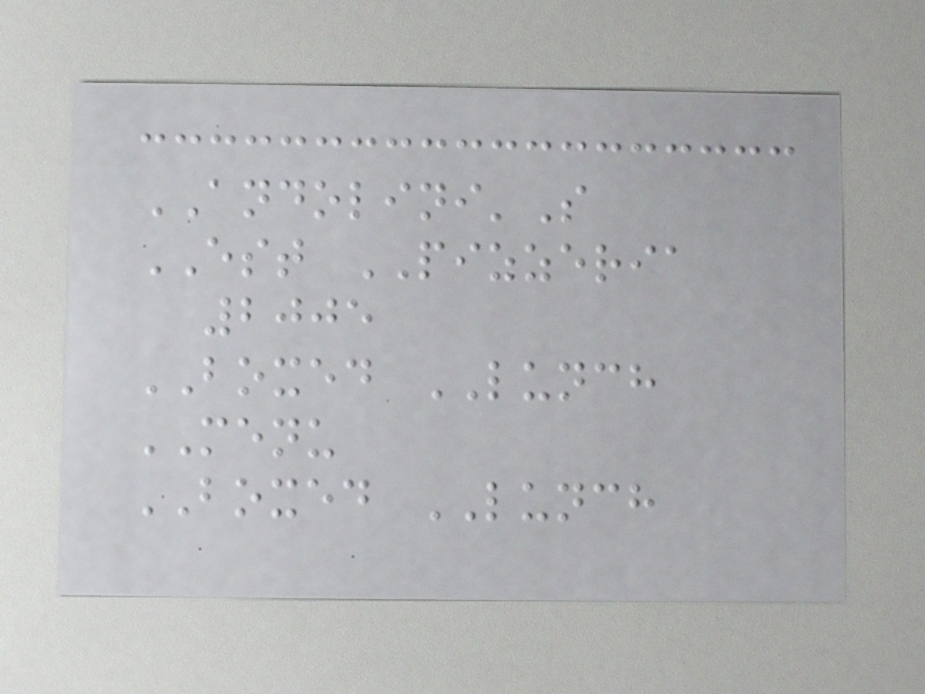ANDOLINI'S
EST PIZZERIA
2005
BOXED LUNCH
MENU
BOXED LUNCH
